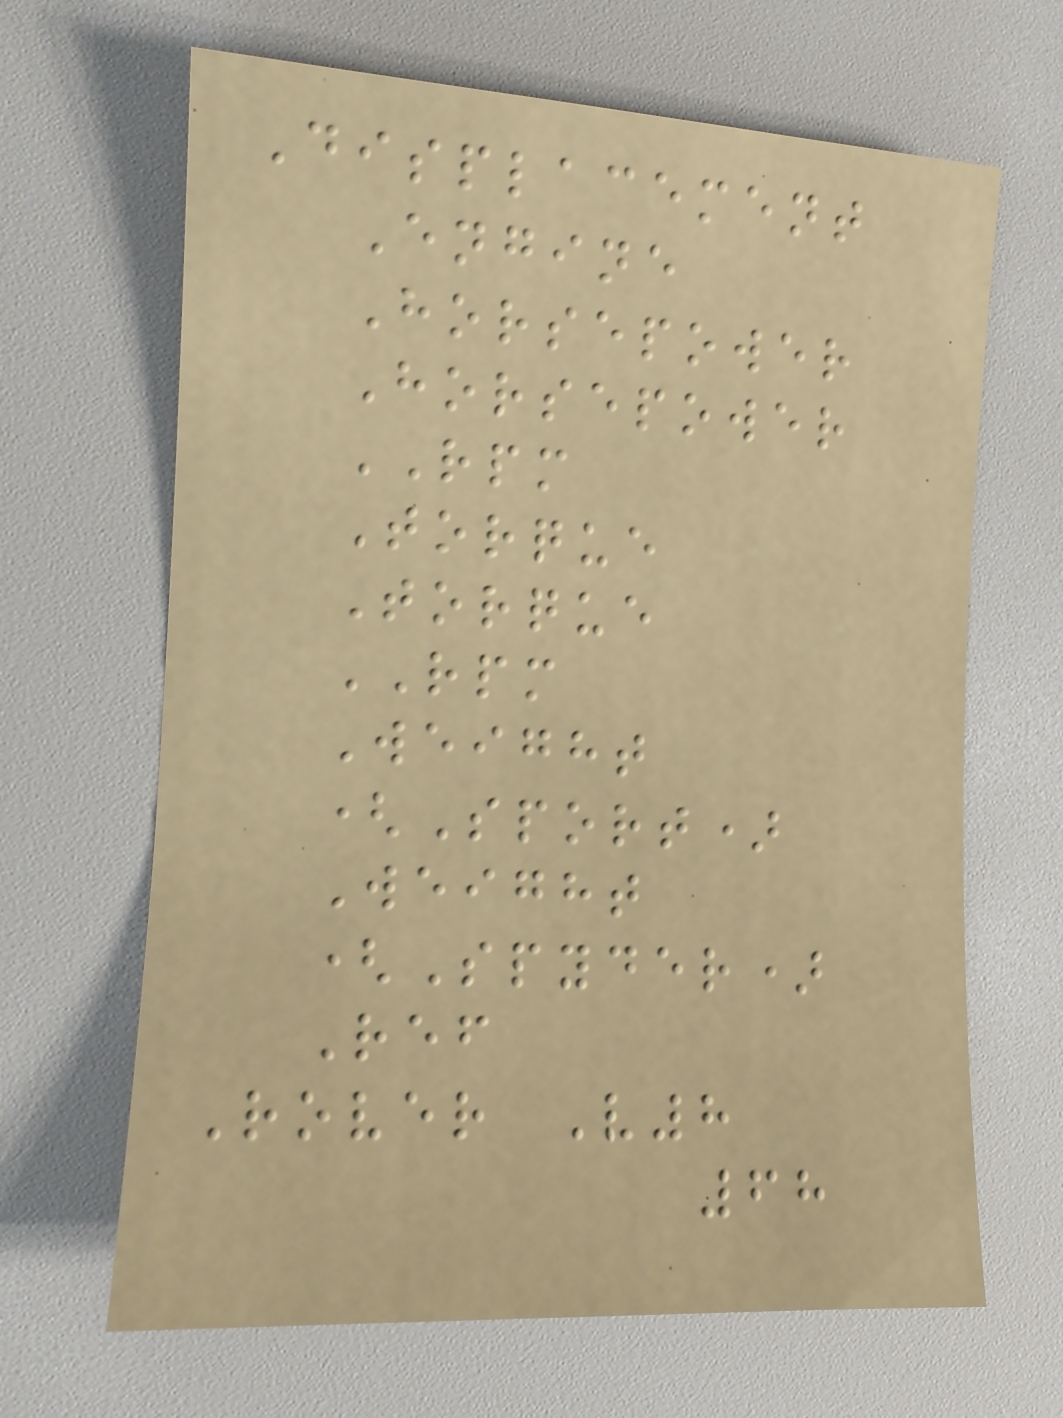Displacement
Engine
Horsepower
Horsepower
RPM
Torque
Torque
RPM
Weight
(Sport)
Weight
(Spyder)
Ref
Rover V8
68
